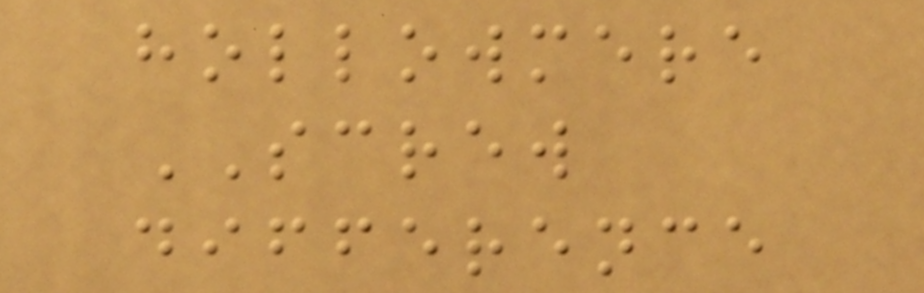hollowmere
SCREW
difference
